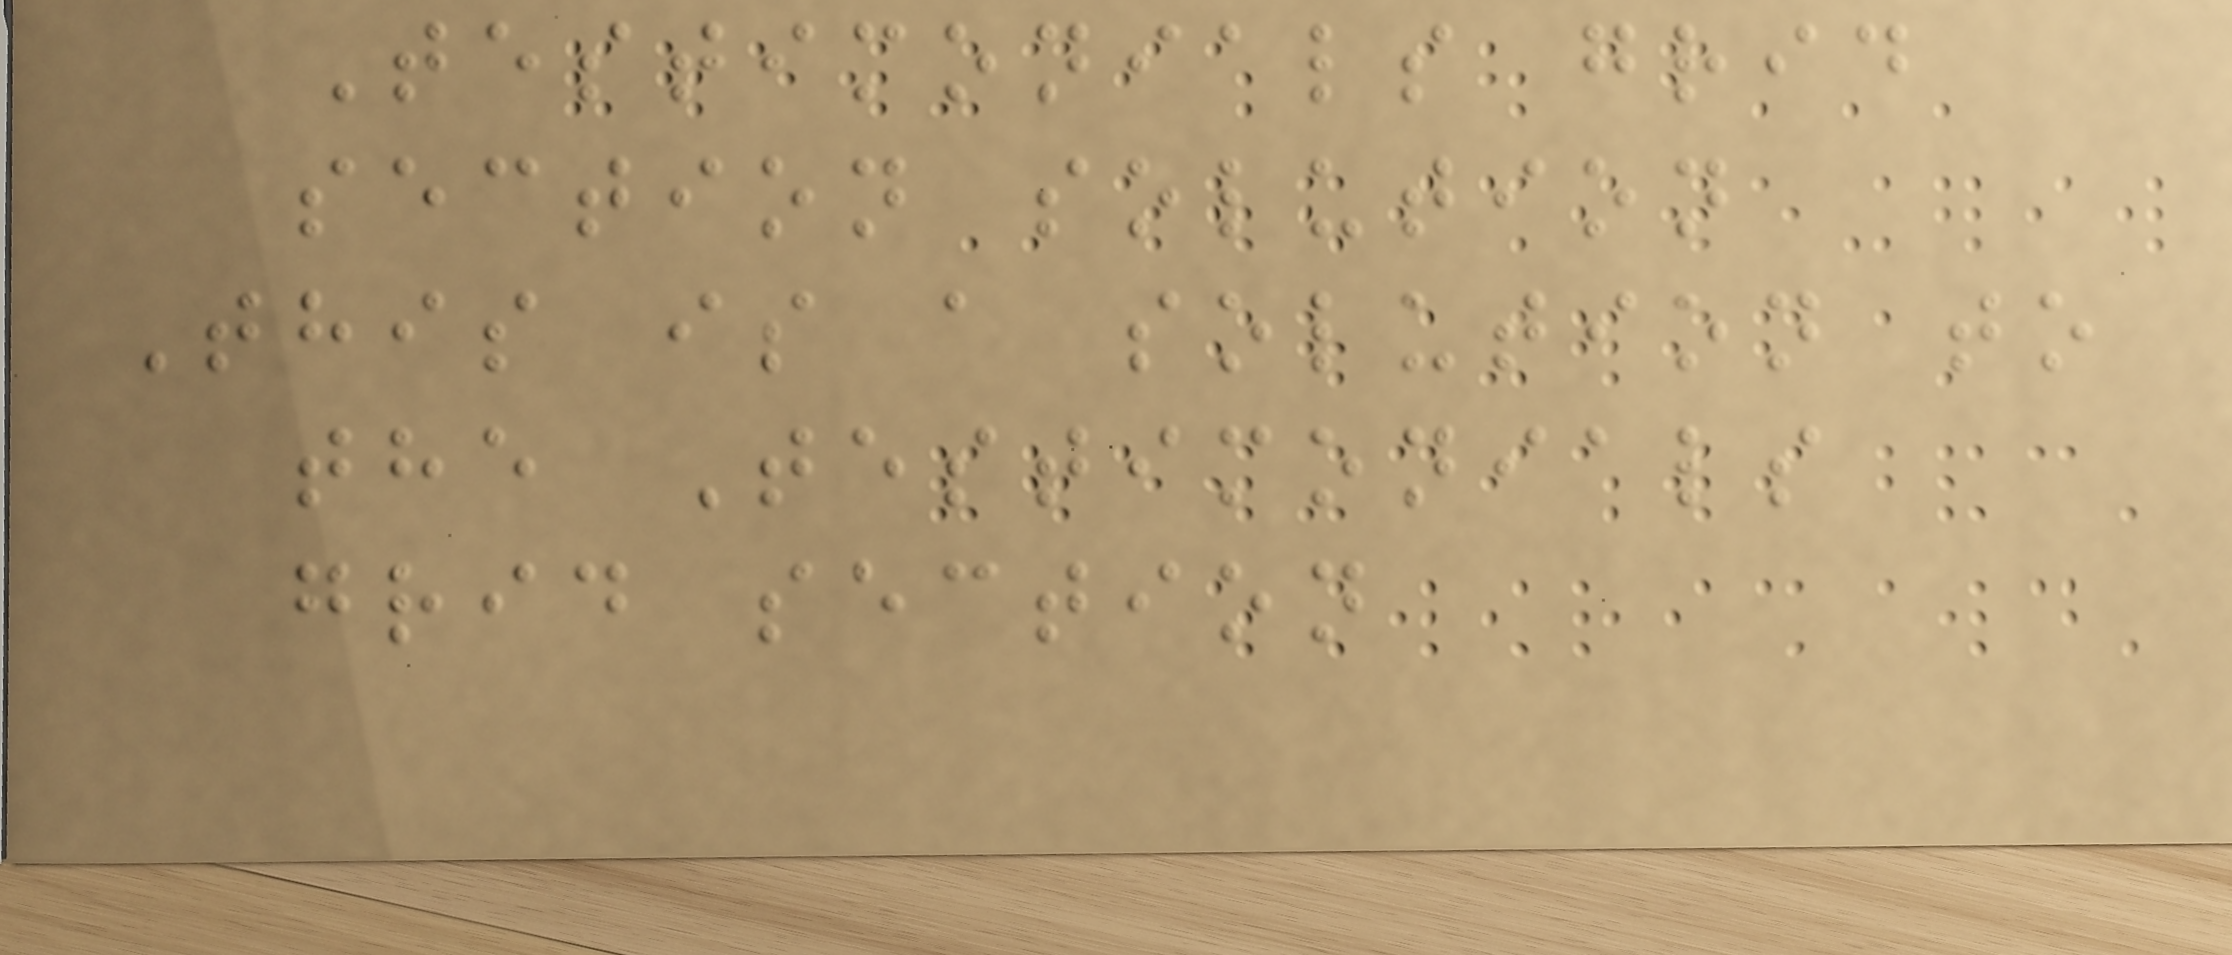Testimonials grid
section solution
This is a solution to
the Testimonials
grid section
